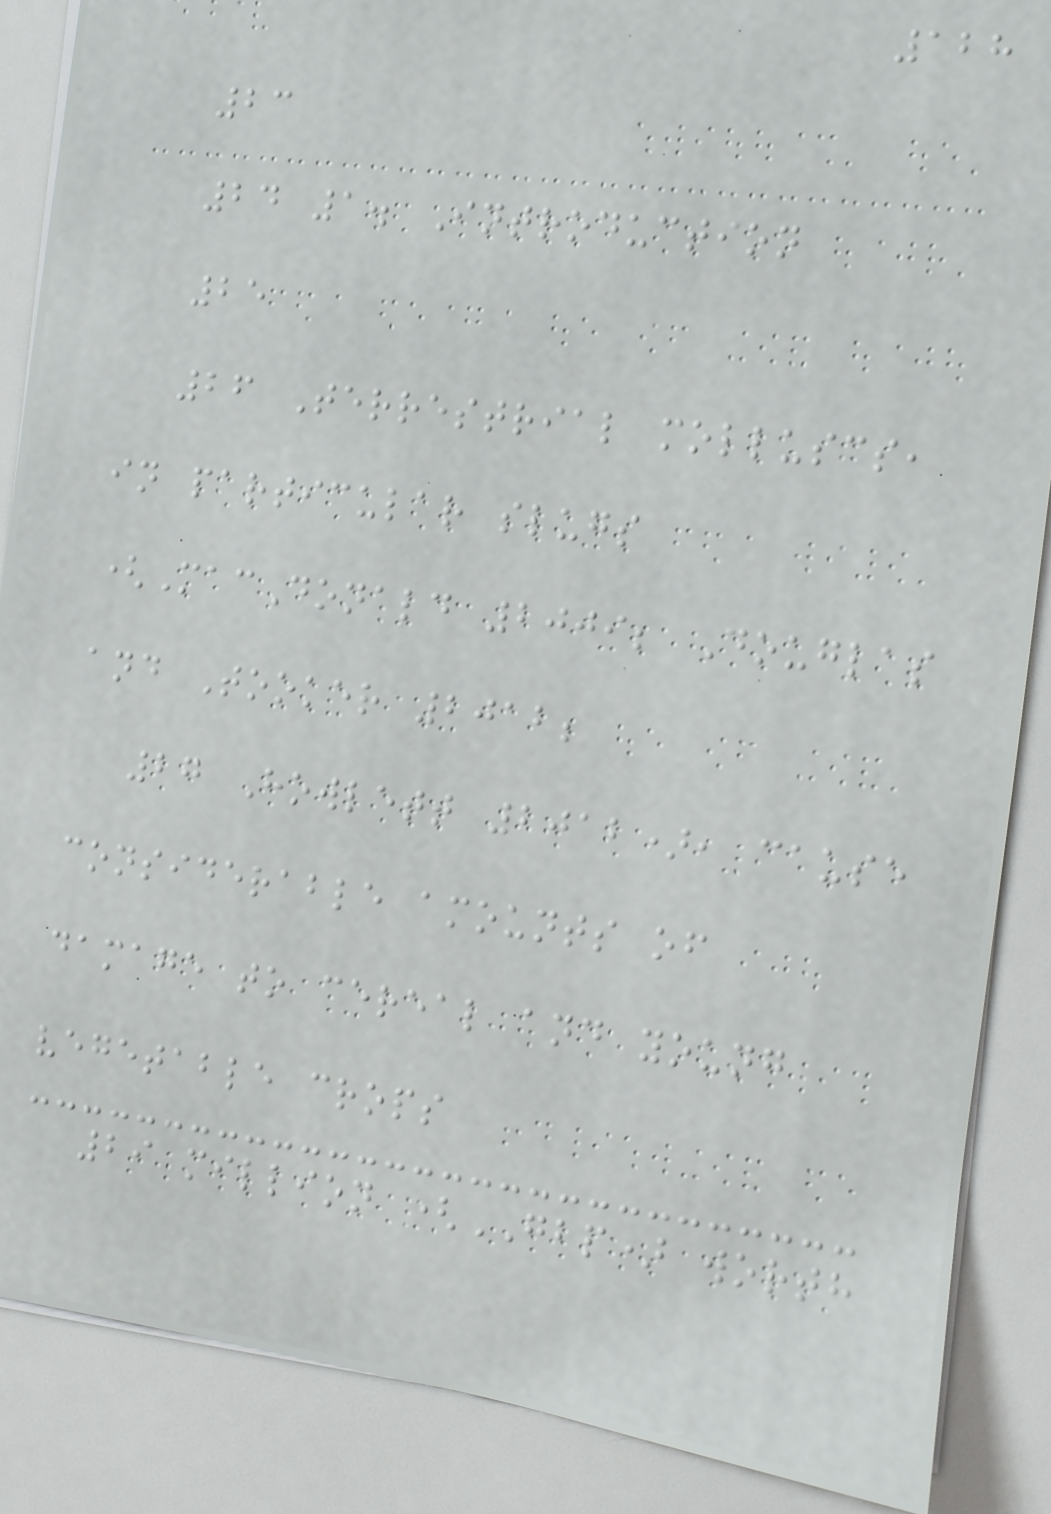128
23
24 1. Introduction
25
26 Terrestrial molluscs,
in particular slugs
(MacDonald 2009; Douglas
and Tooker 2012;
27 Howlett 2012), cause
considerable amounts of
damage to cereal and young
vegetable crops
29 million (GBP) worth
